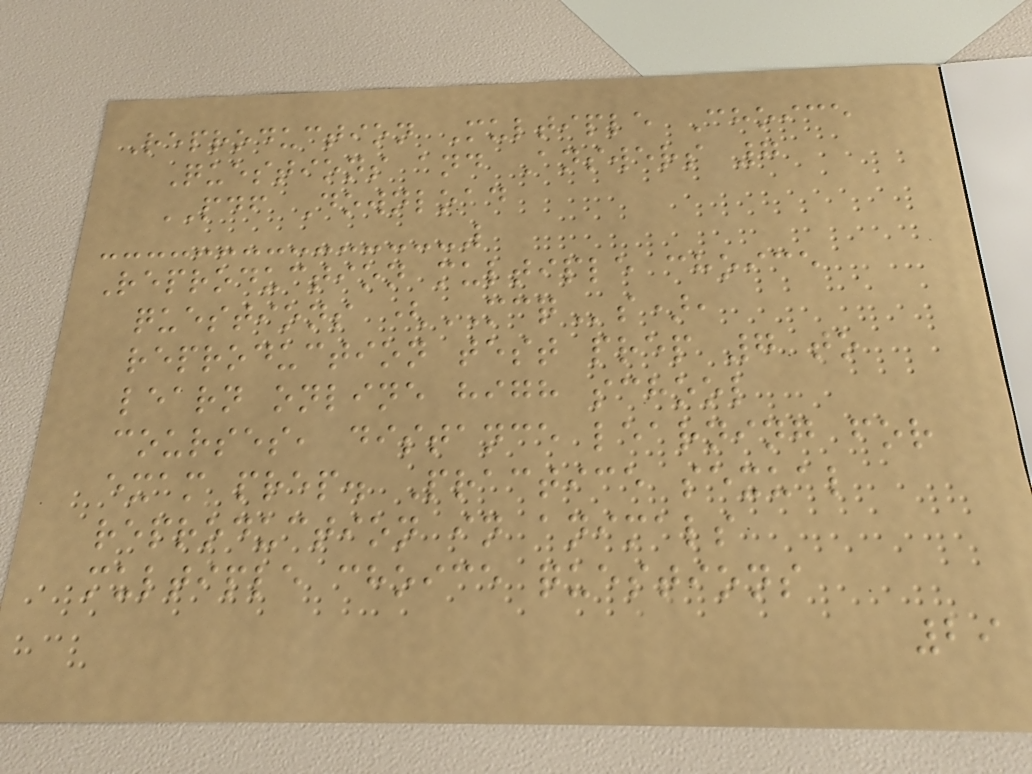Reproduction Multiple Choice
Questions and Answers 7
PDF Download
Reproduction multiple choice
questions (MCQs),
reproduction test prep 7 to
learn online high school
courses, distance learning for
exam prep. Practice sexual
reproduction in animals
multiple choice questions
29
